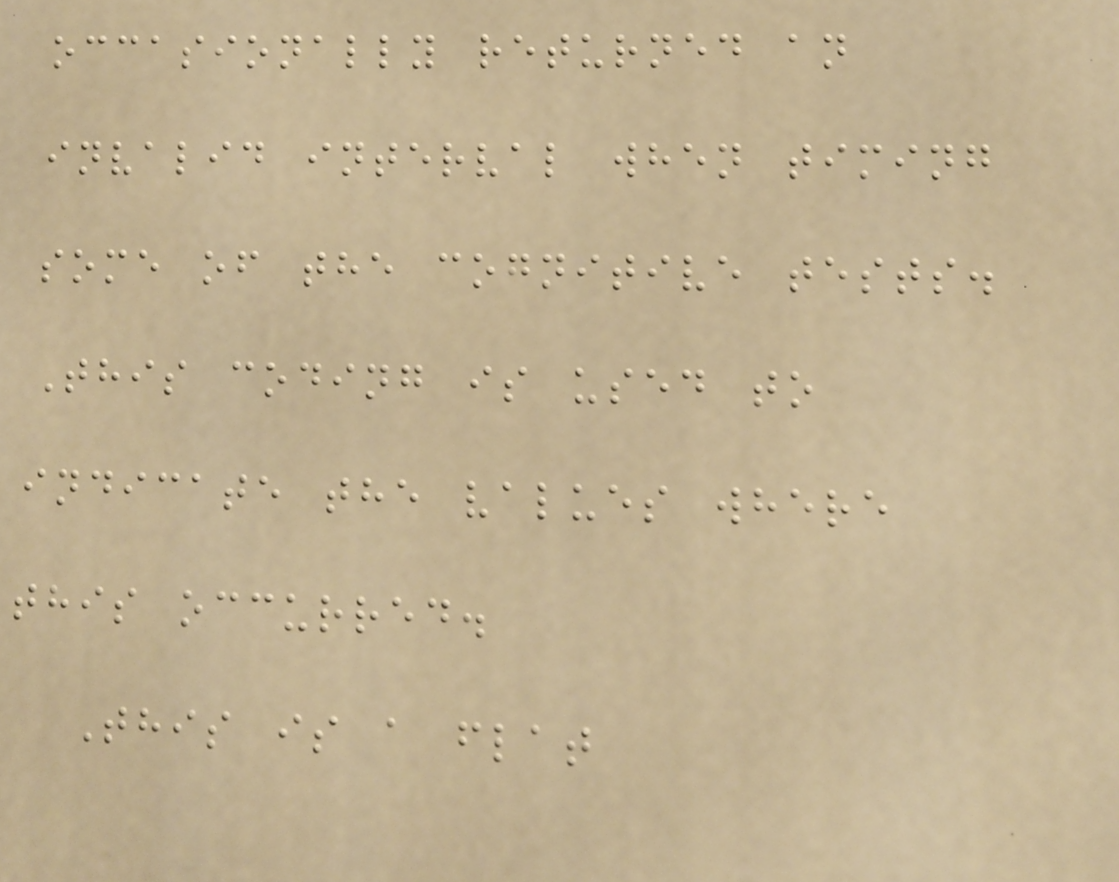occasionally returned an
invalid interval when timing
some of the cognitive tests.
This coding is used to
indicate the values where
this occurred.
This is a flat
